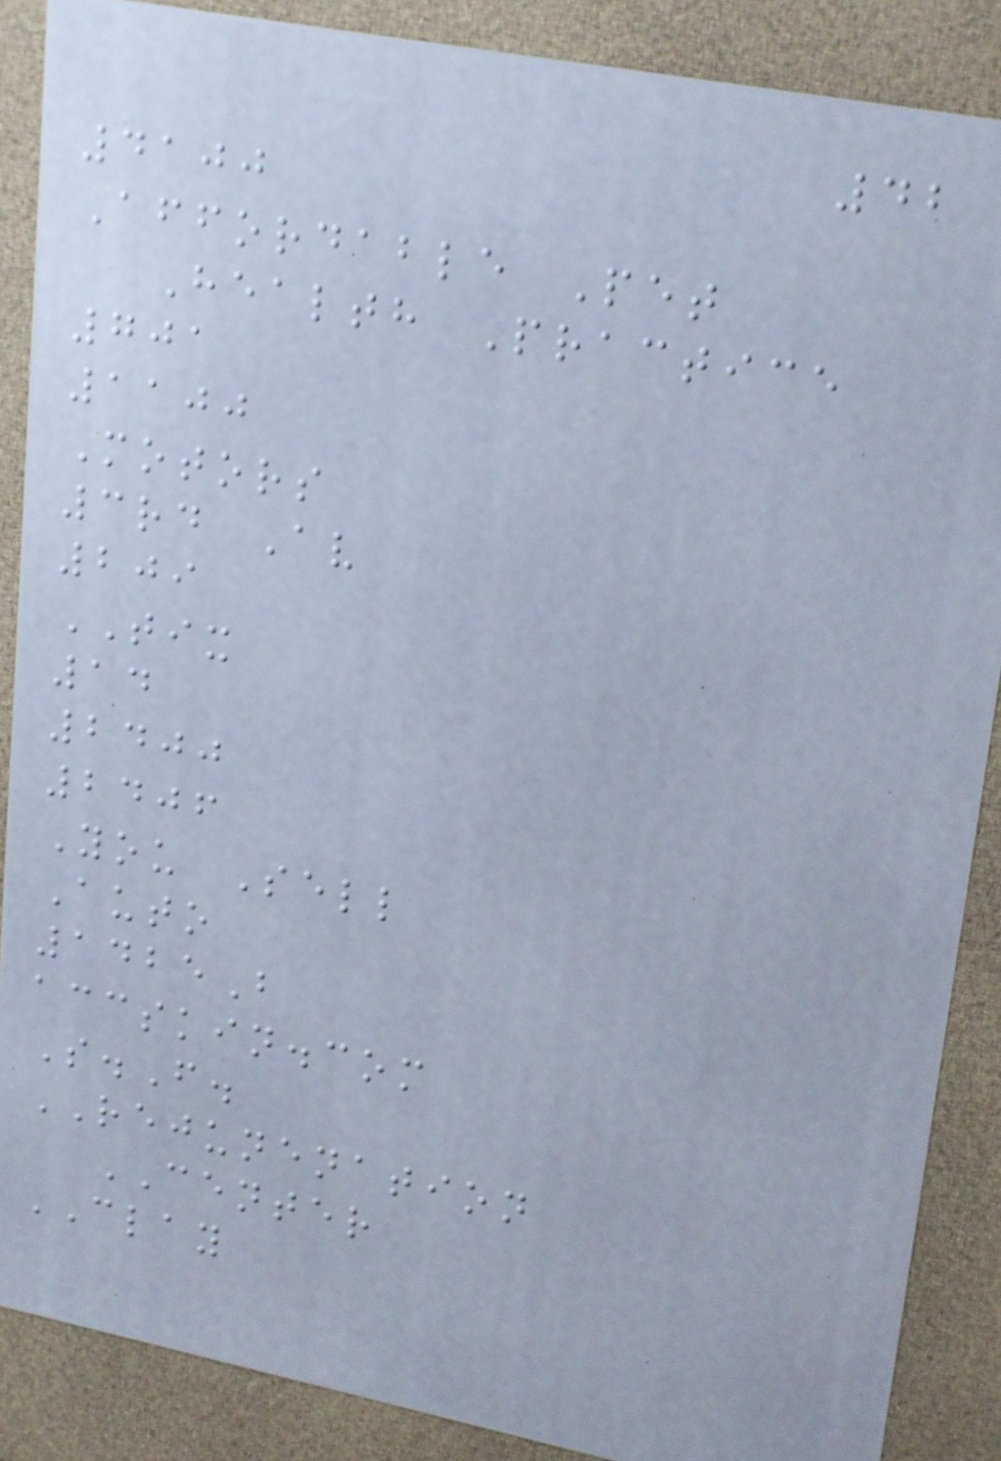42
4100
Affordable Pet
Health Practice
701
1100
Motors
3rd Av
209
TIX
14
2400
2406
You Sell
Auto
1425B
accskin.com
S.F.
REJUNENATION
CENTER
CLAY
